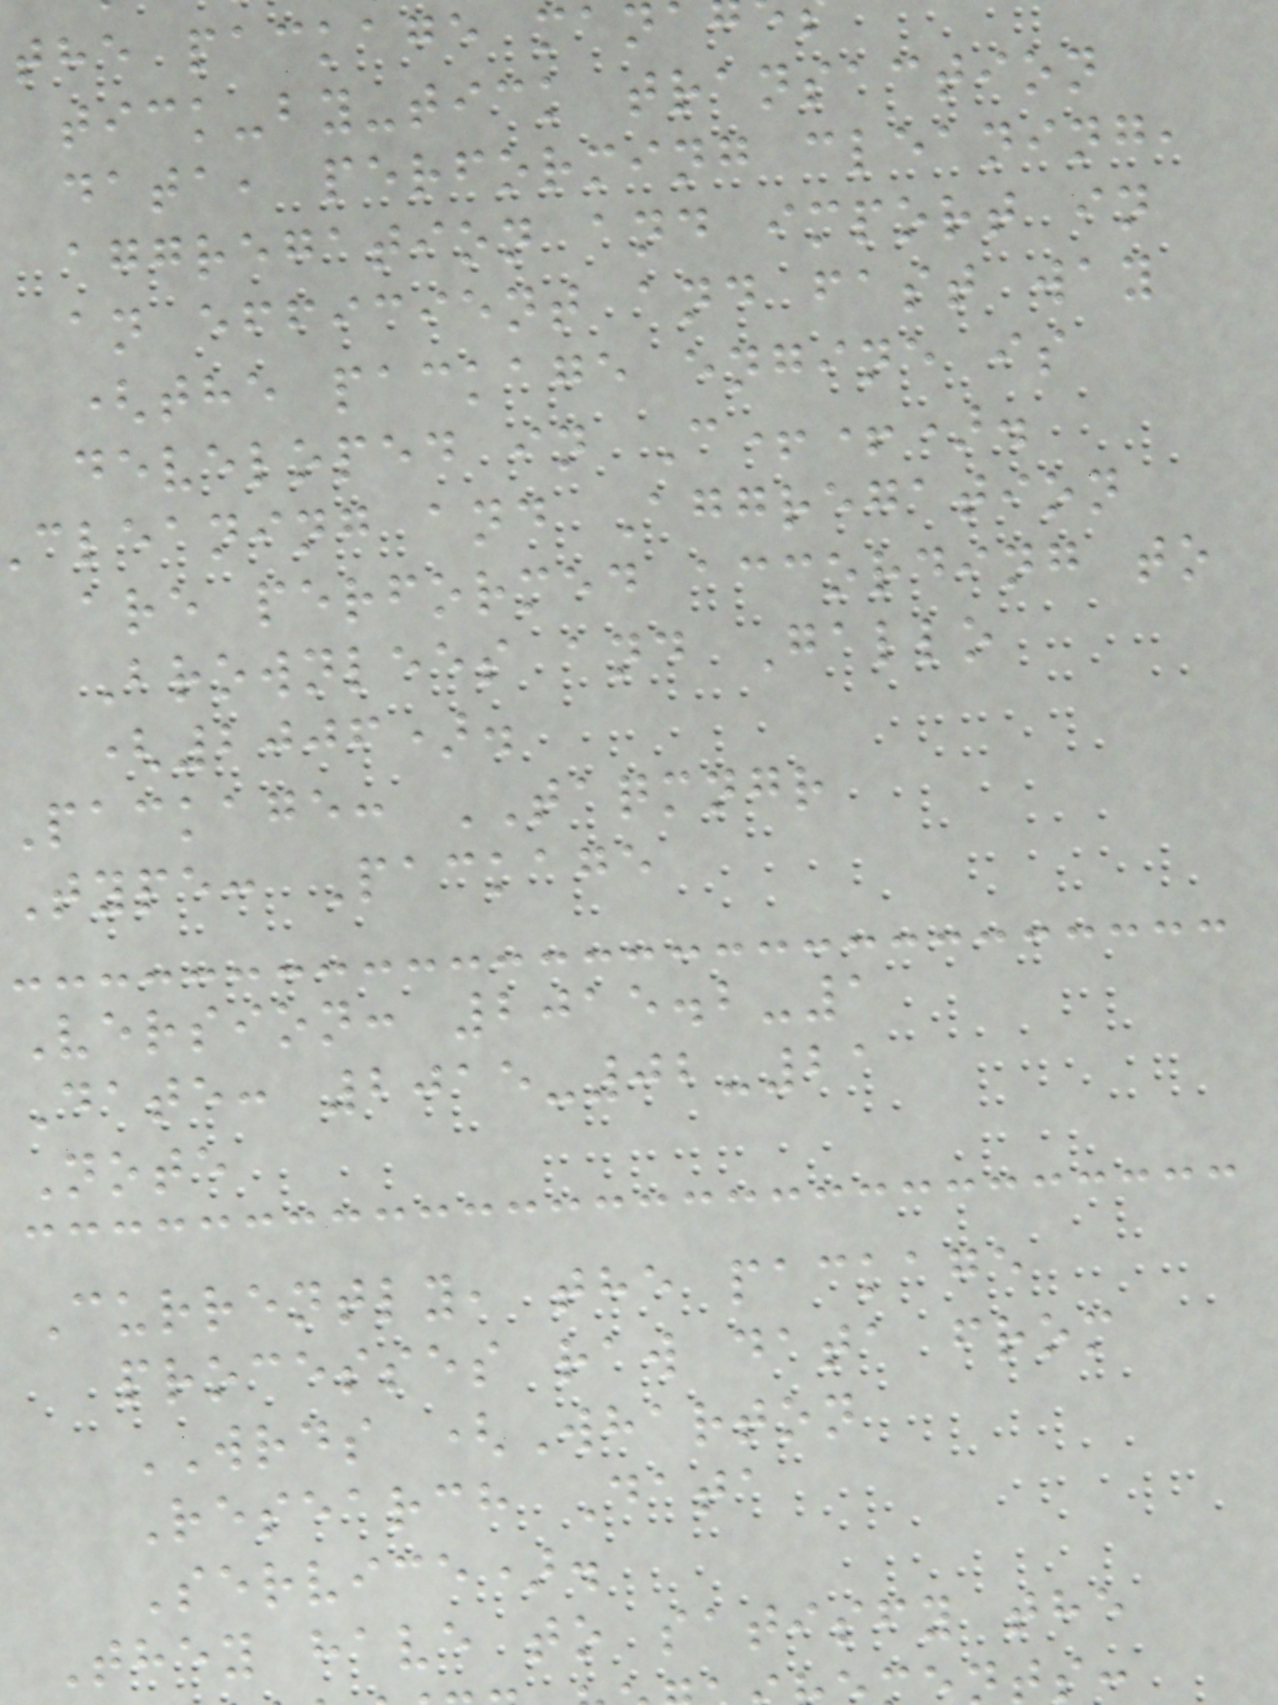the package man
tick-by-tick transaction
data, performing cleaning,
aggregation and import in
an efficient and fast way
(the package engine is
developed in C++).
cleaning and Aggregation
are performed according to
Brownlees and Gallo
(2006).
Package: TAQMNGR
Type: Package
Version: 2015.2-1
Date: 2015-02-21
Note
Currently, the package
processes raw data from
WRDS (Wharton
Research Data
Service).
They have to satisfy the
